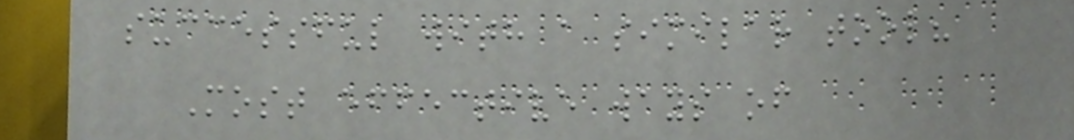successful with a similar tool?
Most effective ways of
